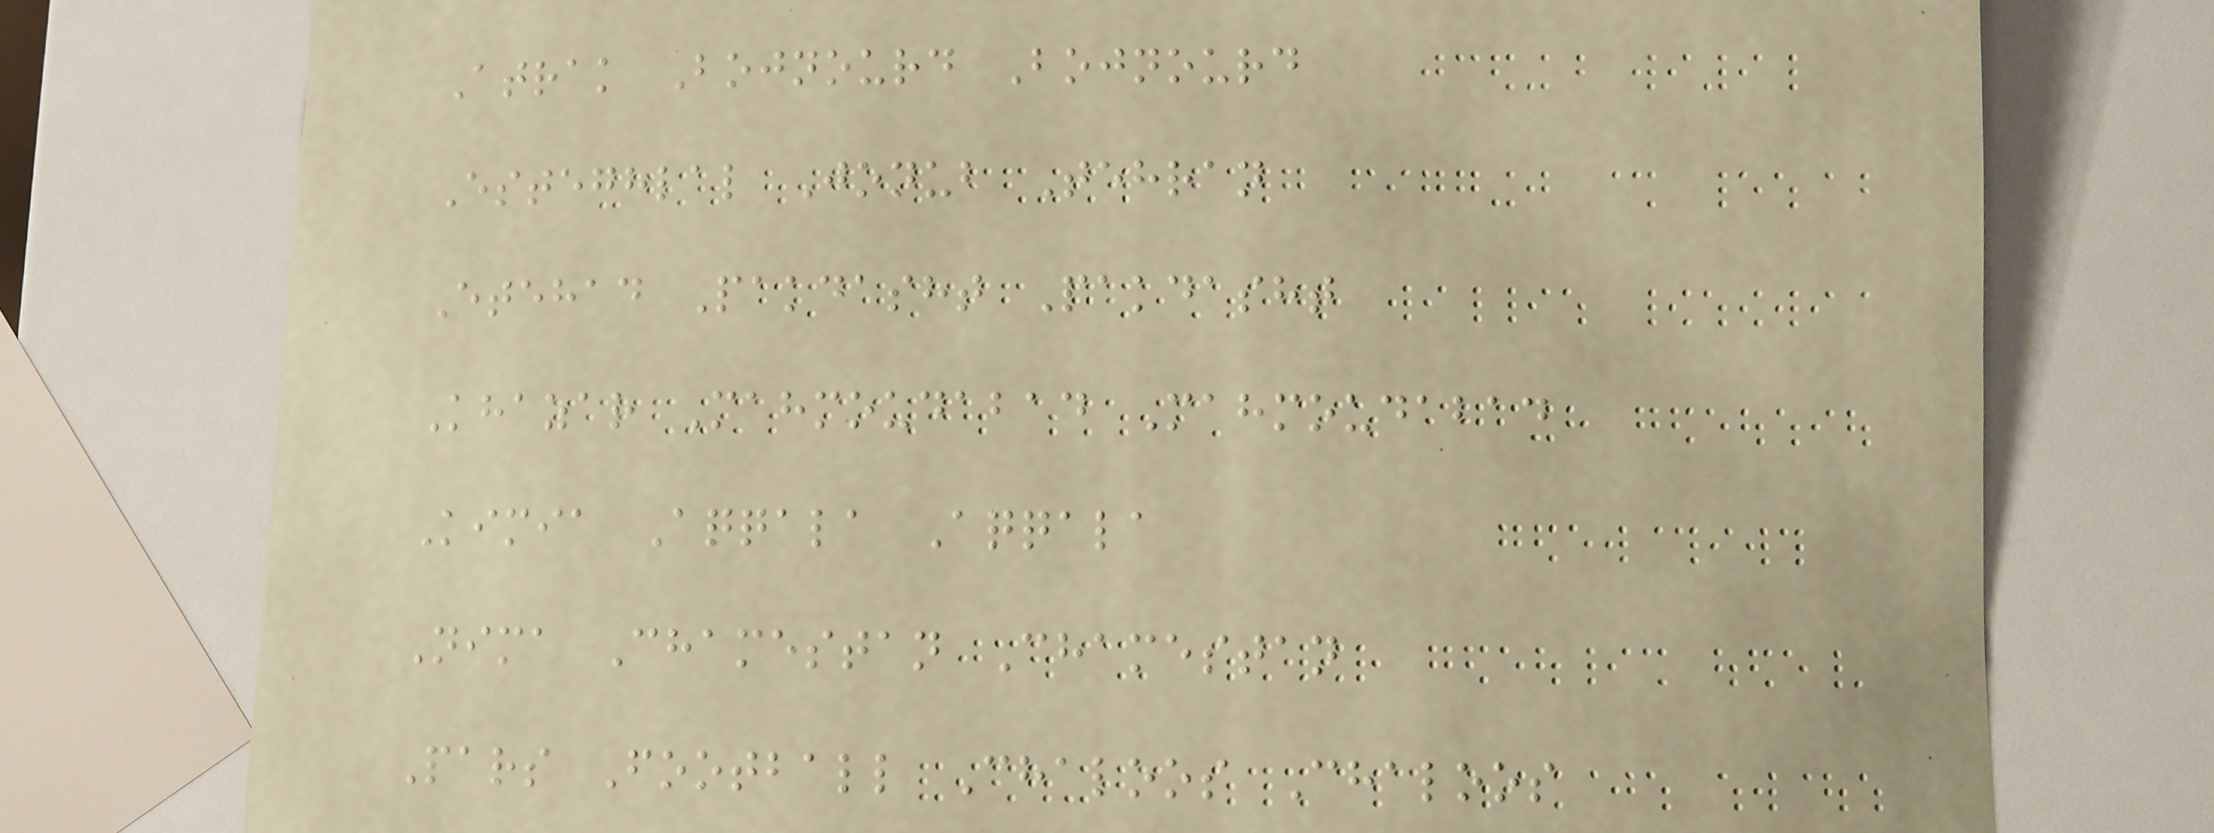Atrak Bojnourd Bojnourd
Esteghlal Jonub Tehran
Etehad Pakdasht Pakdasht
Khazar Mahmoudabad Mahmoudabad
Kimia Aqqala Aqqala
Nima Chamestan Chamestan
Pars Football Chaloos Chaloos
